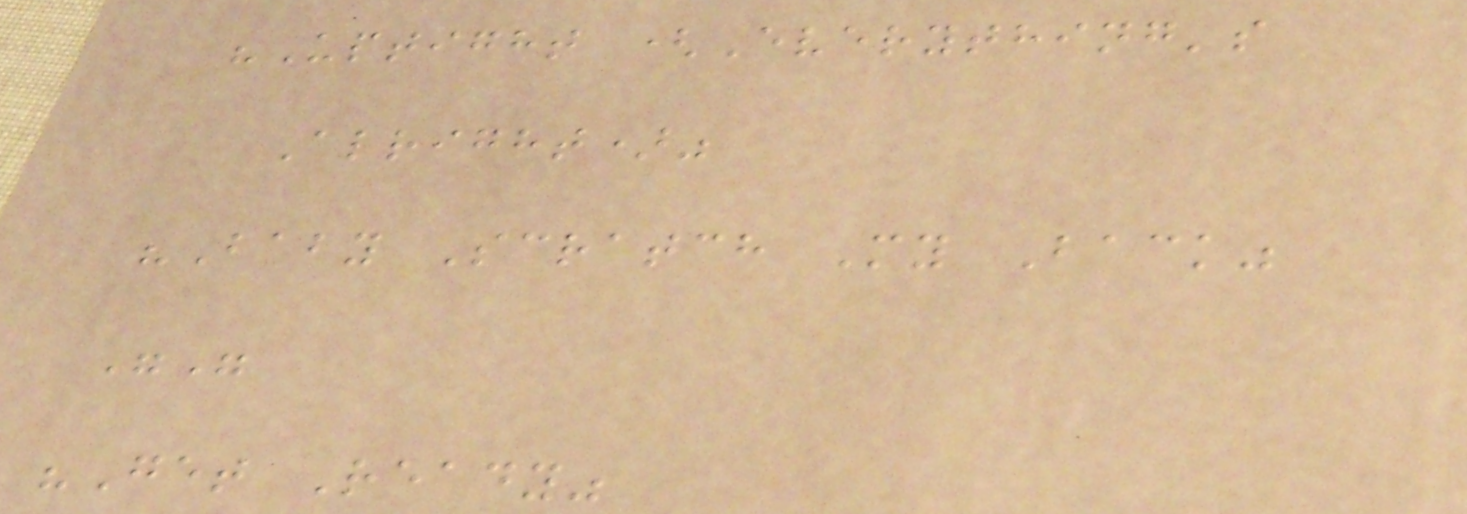"Uptight (Everything's
Alright)"
"Baby Scratch My Back"
""
"Get Ready"
